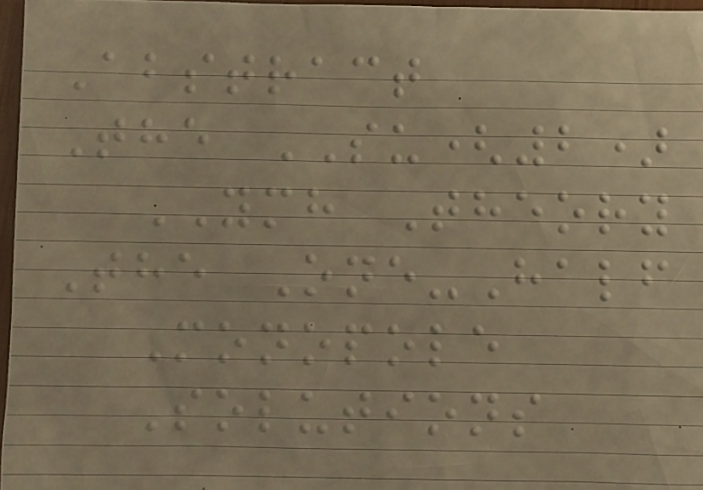Abstract
The SU(2)
YMH Theory
The One-Half
Monopole
Solutions
